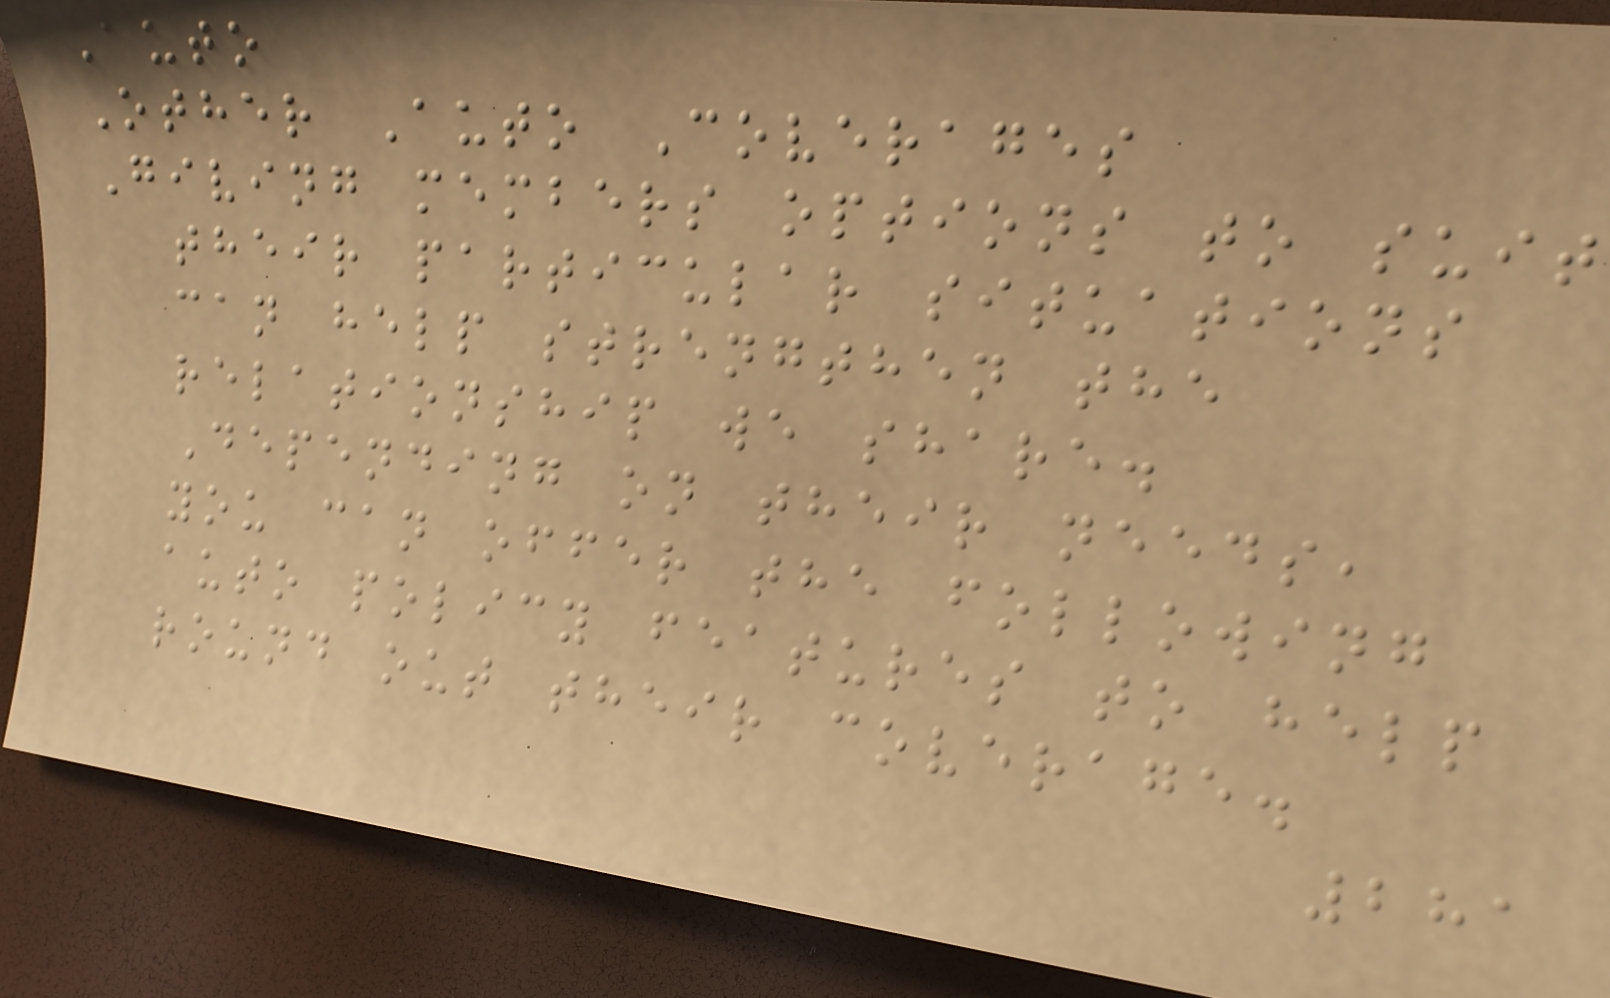Auto
Other Auto Coverages
Giving members options to suit
their particular situations
can help strengthen the
relationship we share.
Depending on their needs,
you can offer the following
auto policy features to help
round out their coverage.
281
